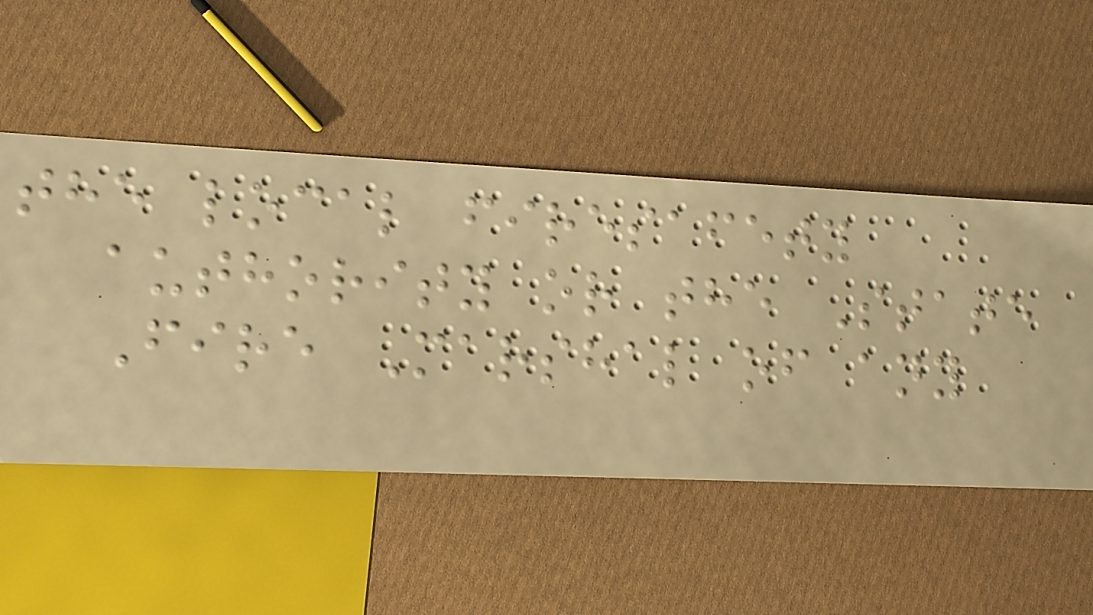the local firesafety
authority or the State
Fire Marshal of any
